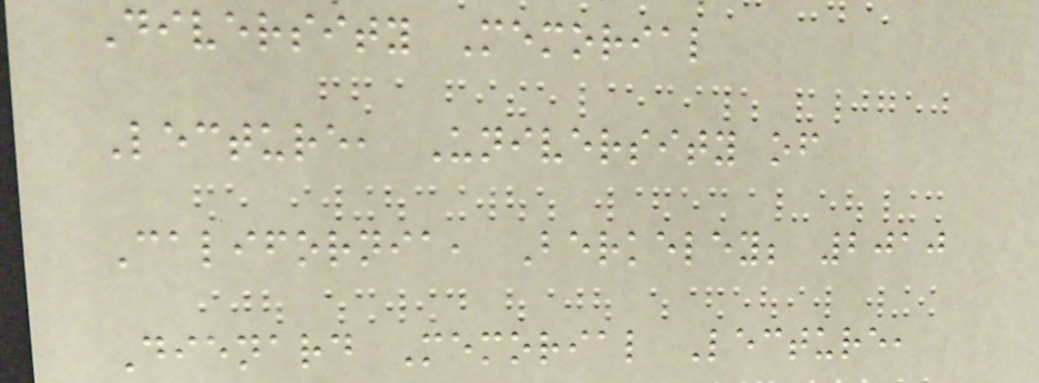Diversity Memorial
Lecture, University of
California, Berkeley; 2010
Dienard Memorial Lecture,
